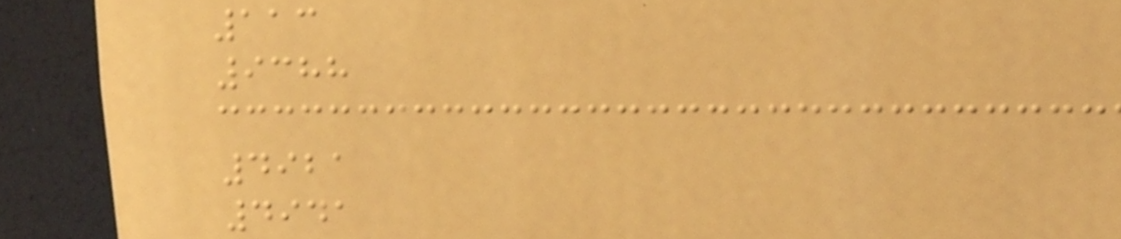113
9388
4921
4941
